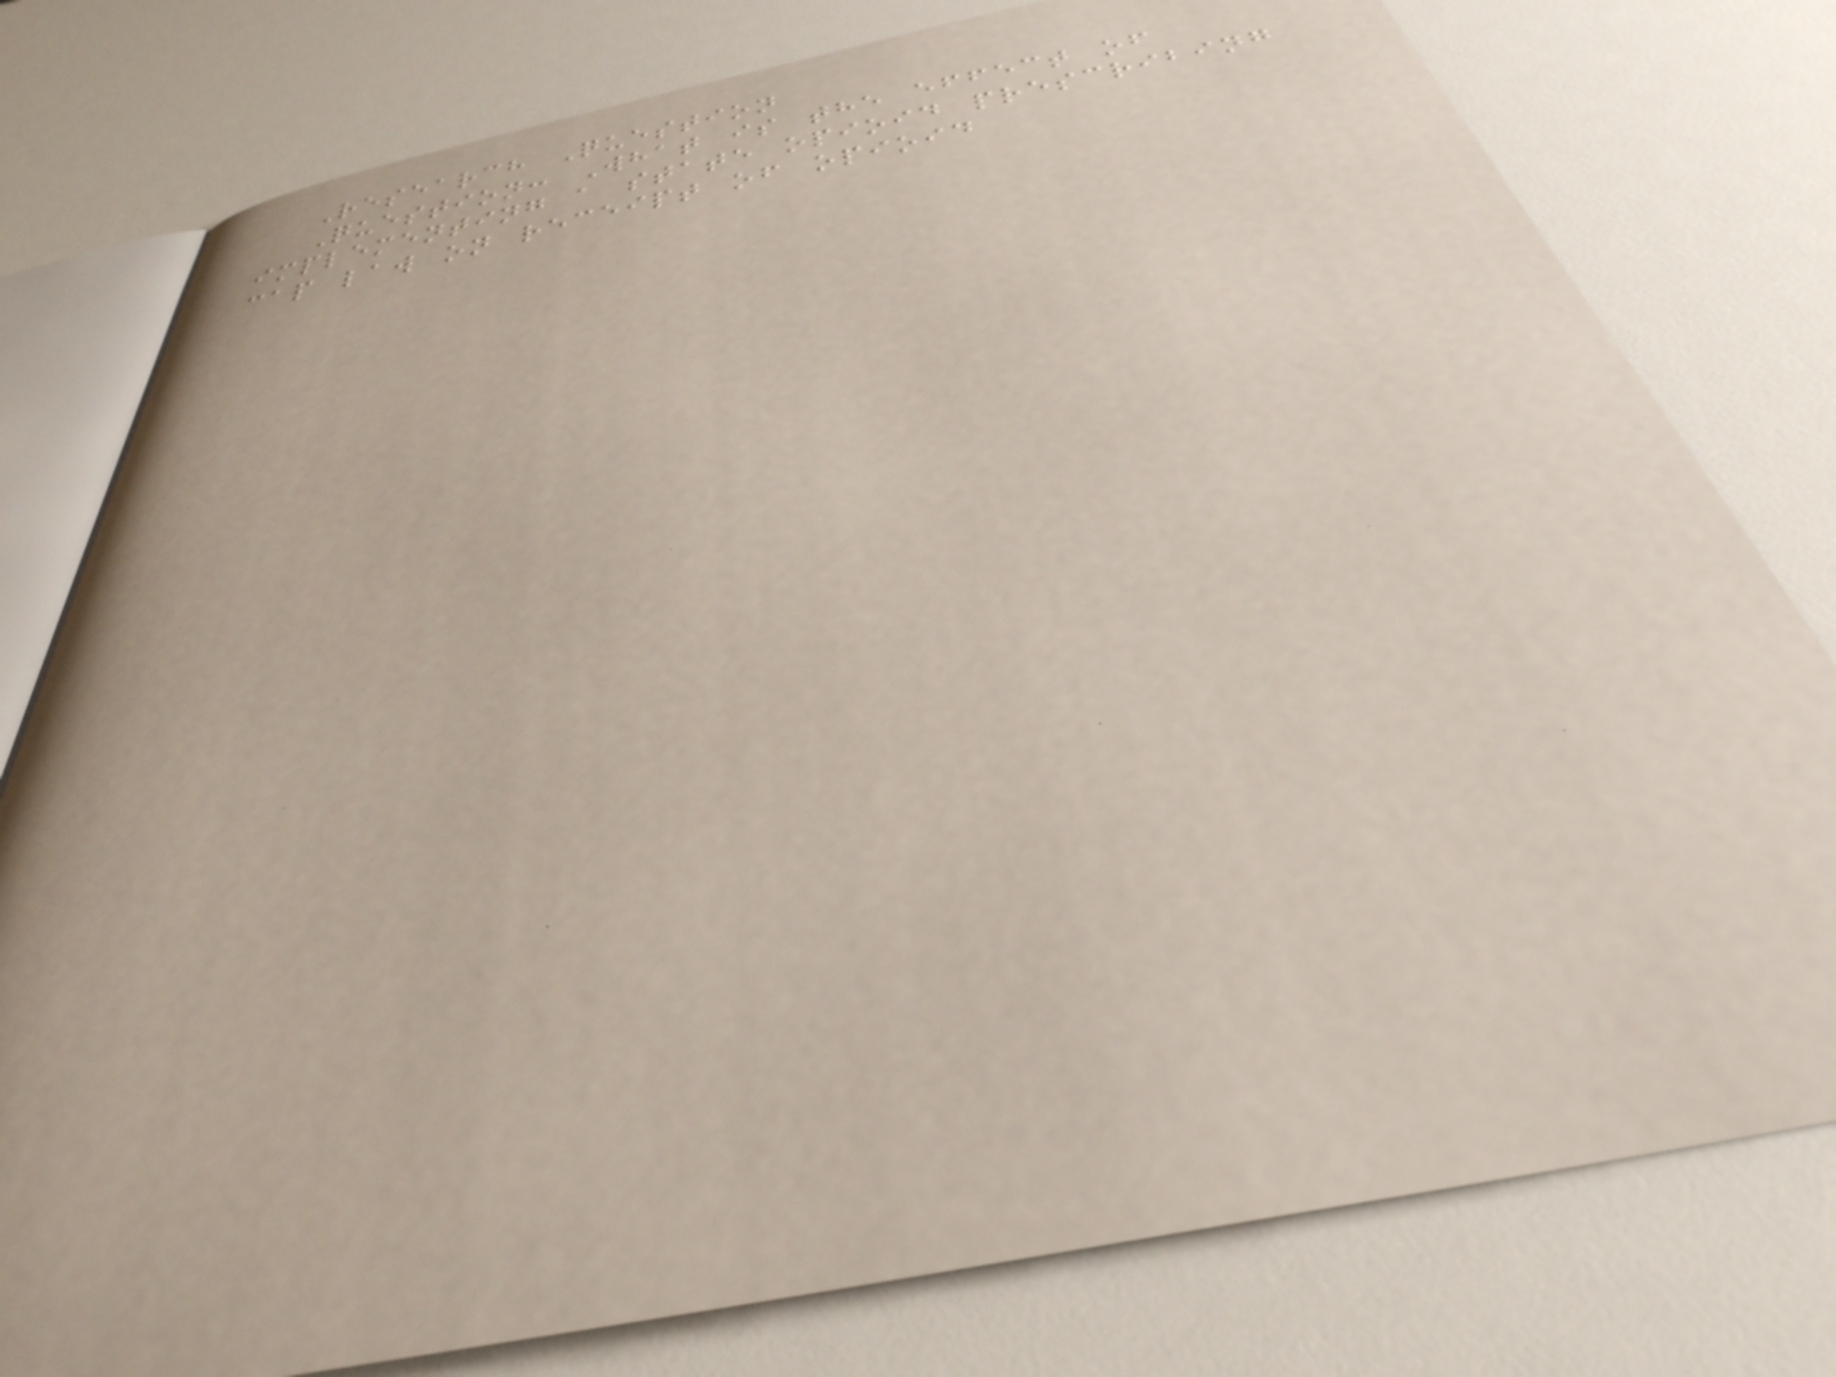Research Question
Question: What is the effect of
implementing a state opioid prescribing
cap law on receipt of opioid
